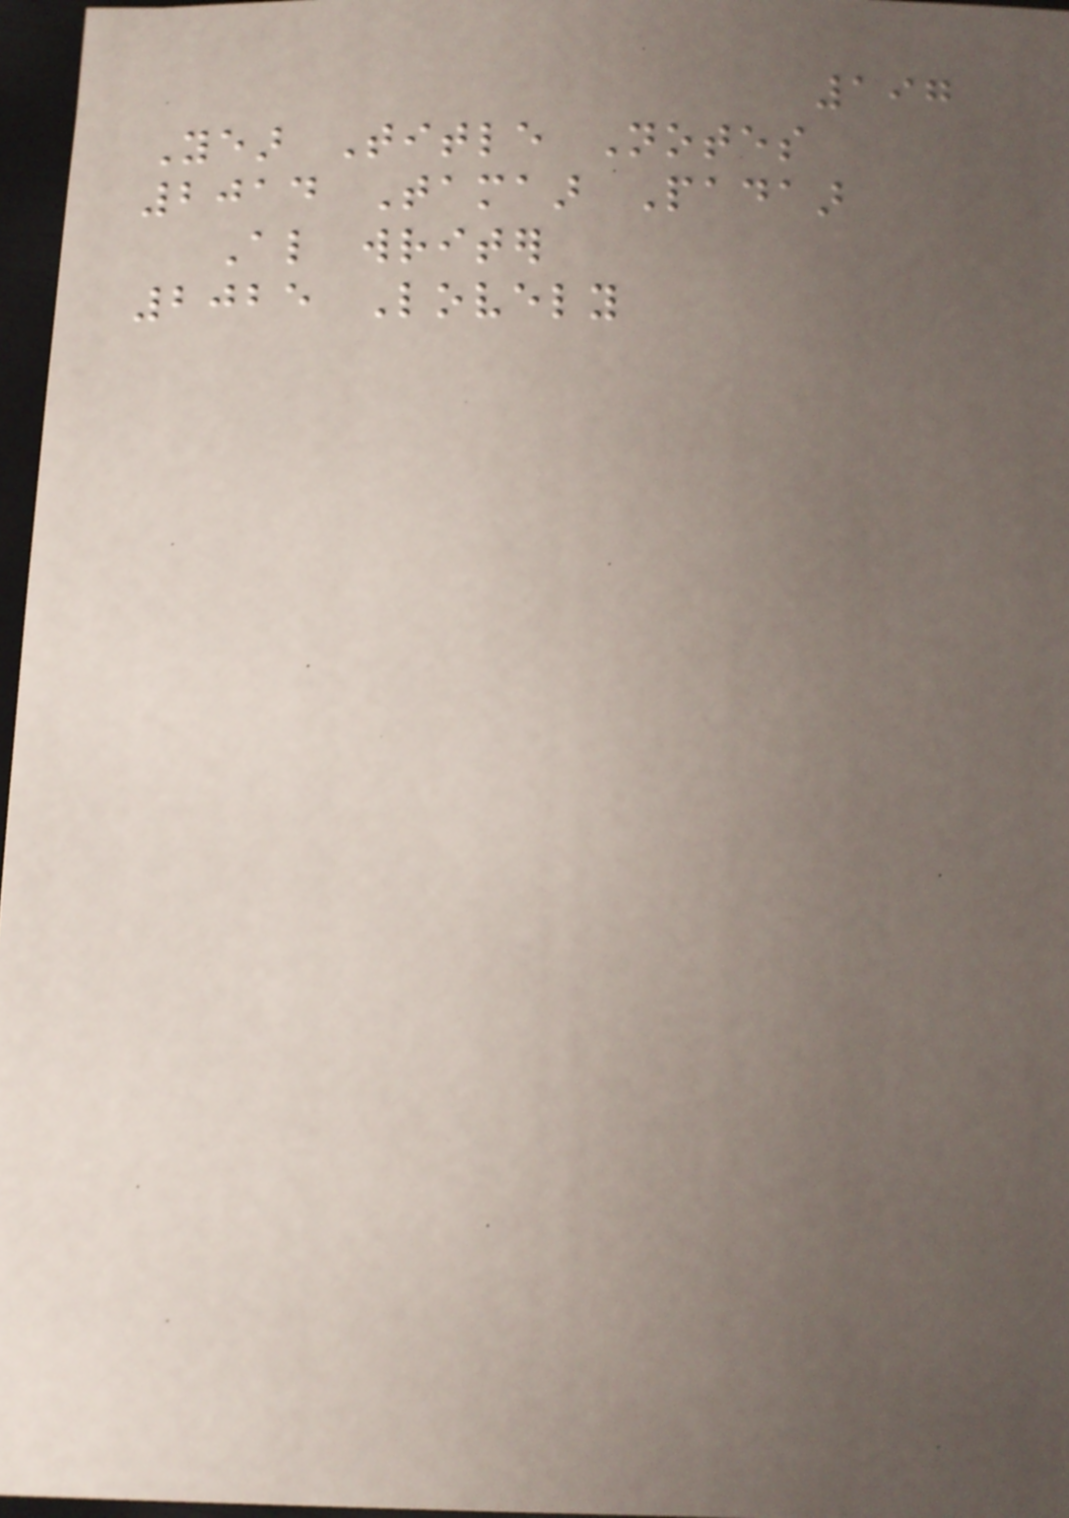197
Year Title Notes
2014 Tamaar Padaar
Also writer
2025 Lovely
